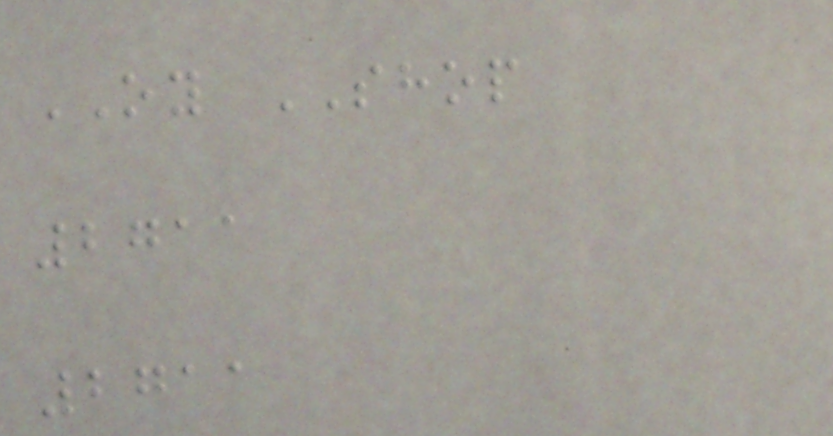OY SHOP
2711
2711
